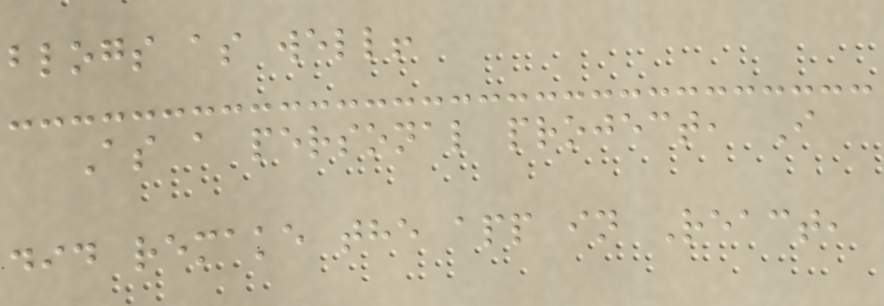blogs as well!
As a personal project, I
did remake the app in React,
